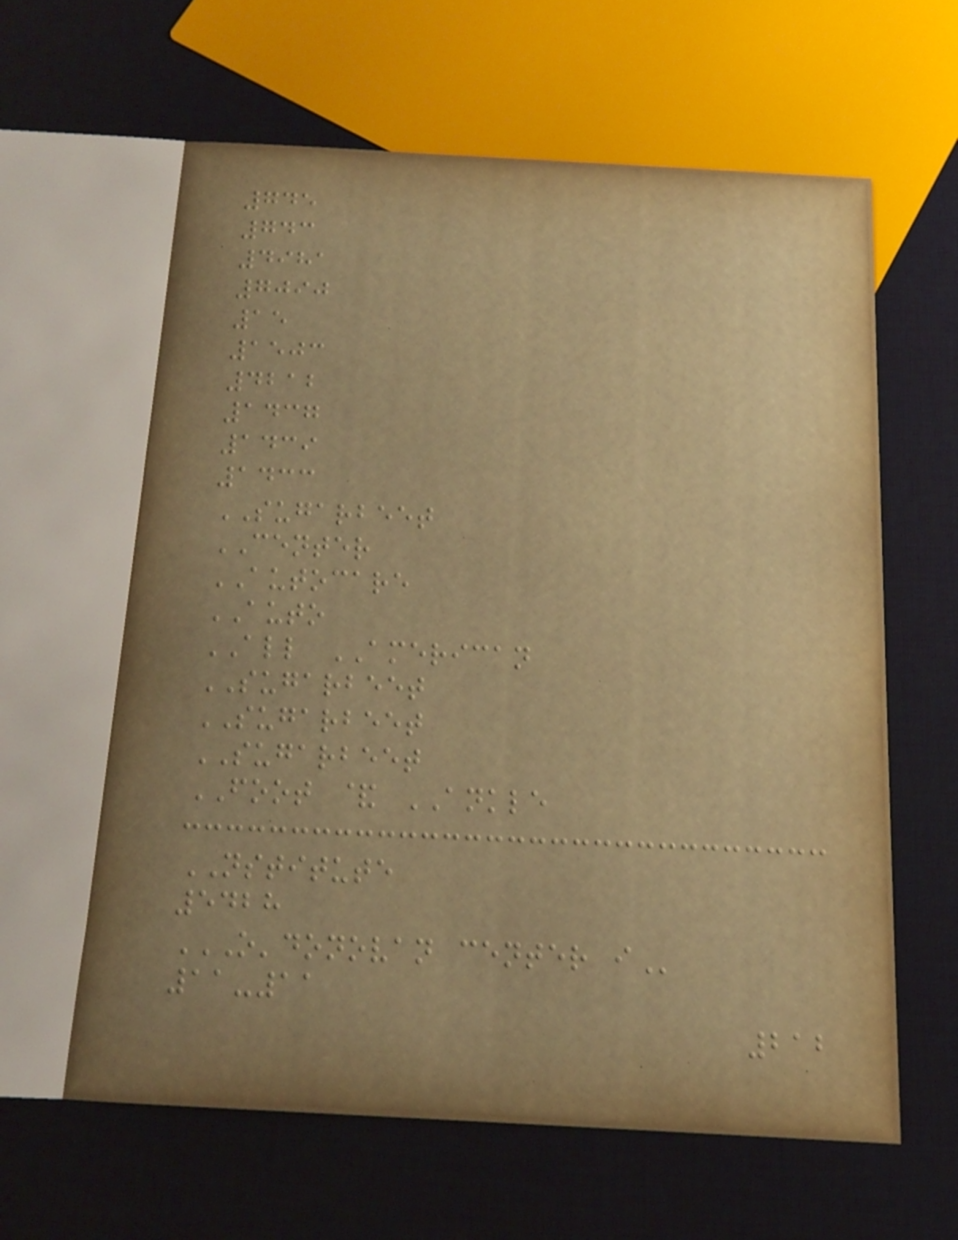745
743
4981
7090
15
1503
4212
1437
1439
1433
SUGARBEET
CENTER
AUTOCARE
AUTO
ALL AMERICAN
SUGARBEET
SUGARBEET
SUGARBEET
FOOT & ANKLE
NSTITUTE
5428
O'DONOVAN CENTER I
11-11
212
